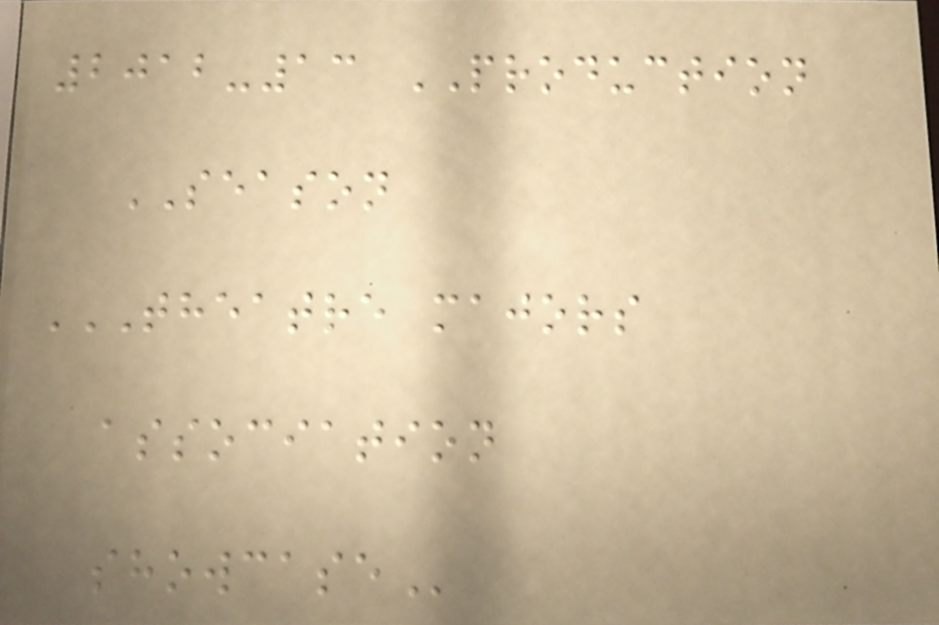2012-13 PRODUCTION
SEASON
THEATRE MAJORS
ASSOCIATION
SHOWCASE
